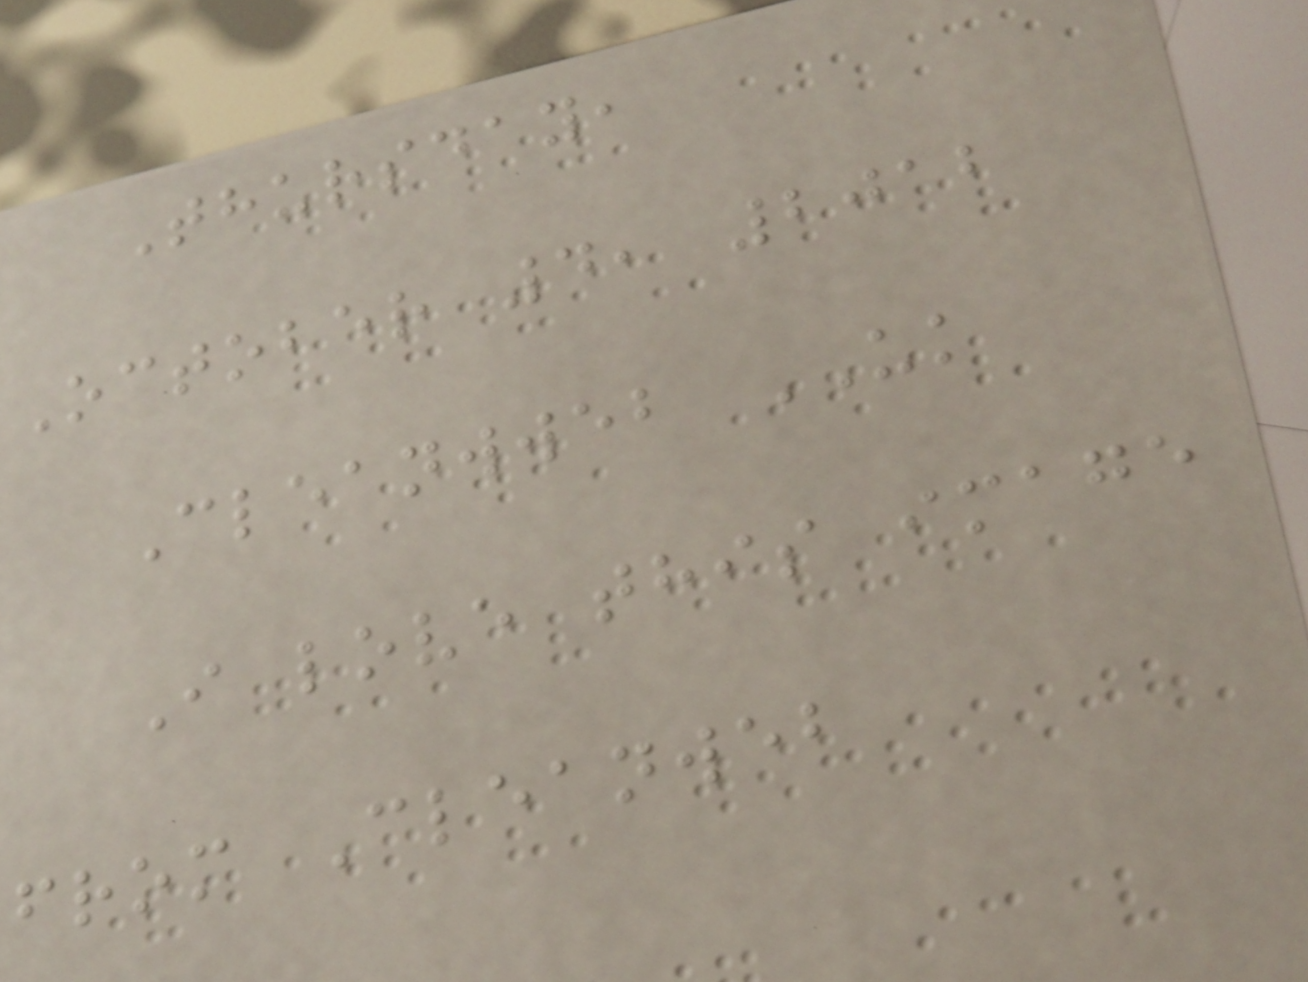Thursday,
October 4, 2012
Cleanwweb UK
I love this image
from Cleanweb
